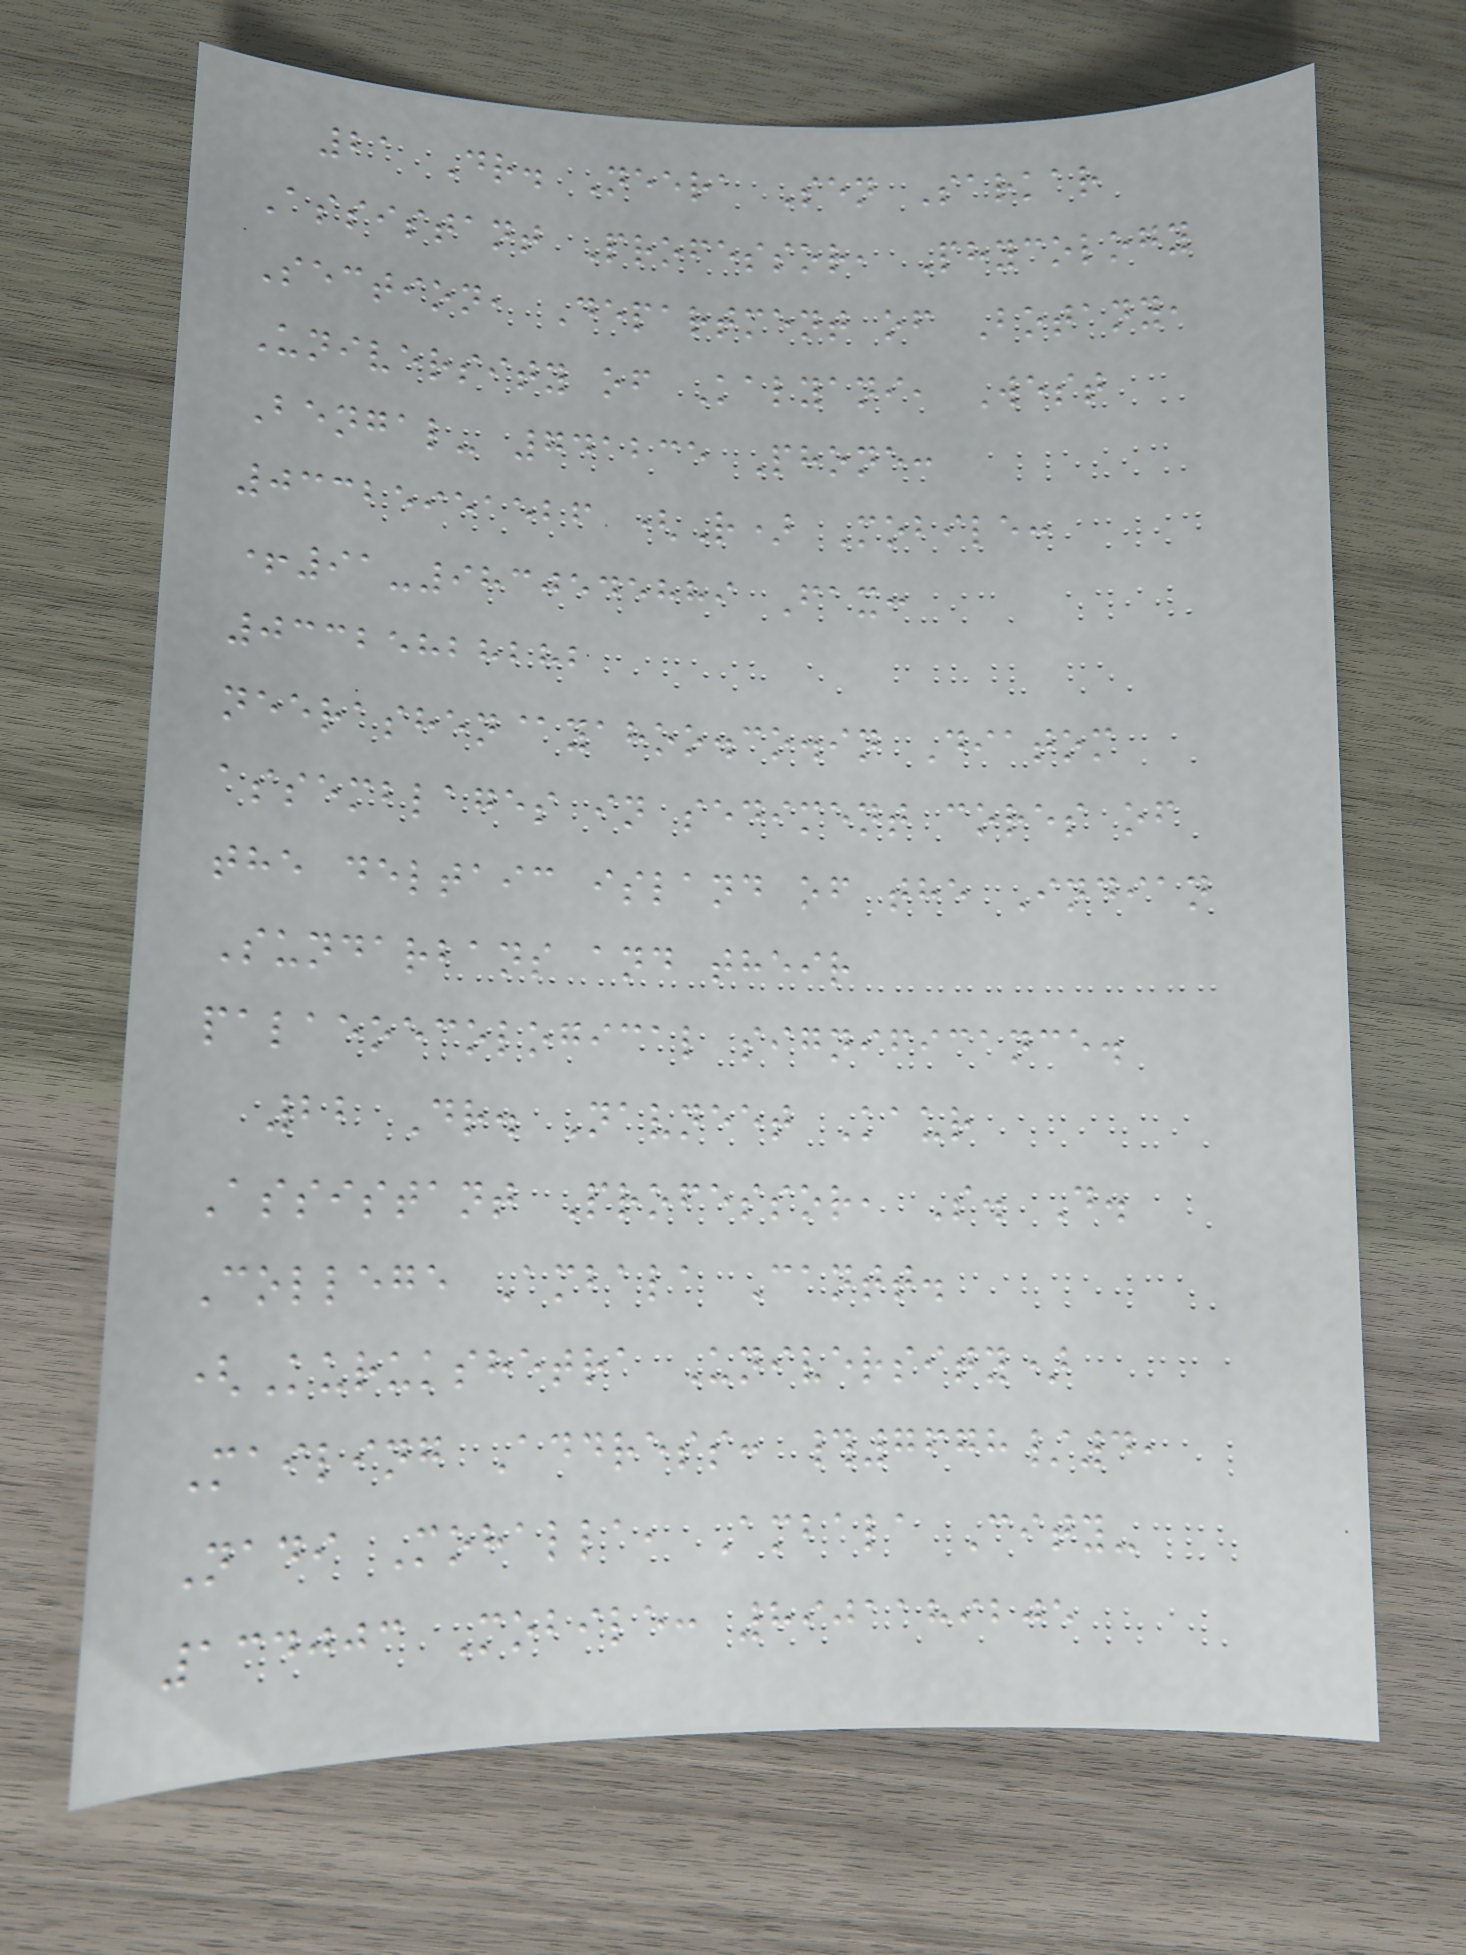21 Dr. Neera Sen Sarkar
Assistant Professor, Phycology
Section, Department of Botany,
University of Kalyani, West
Bengal- 741235 Phone:
03325951526 (R) Mobile:
+91-9830545889 Fax:
03325828282
neerashen@yahoo.co.in Diatom
assemblages in sediment cores of
the deltaic island of the Indian
Sundarbans and their
palaeoecological significance.
22 Dr. Navneet Kaur
Assistant Professor, S. D.
College Ambala Cantt.
(Kurukshetra University)
Mailing Address: #7678/4,
Nadi Mohalla, Ambala City-
134003 Mobile: 8901189205
